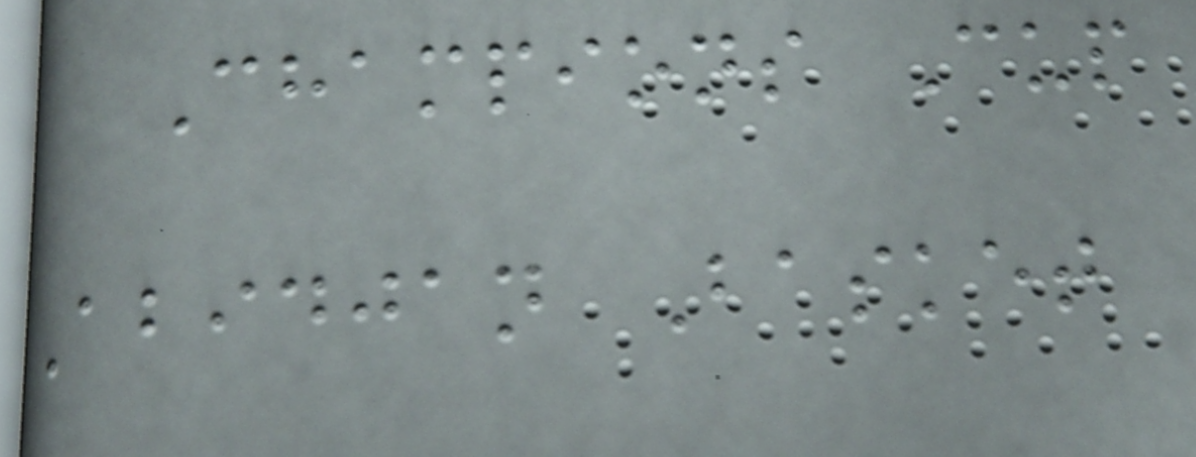Champions Cup
Abidjan Basket
